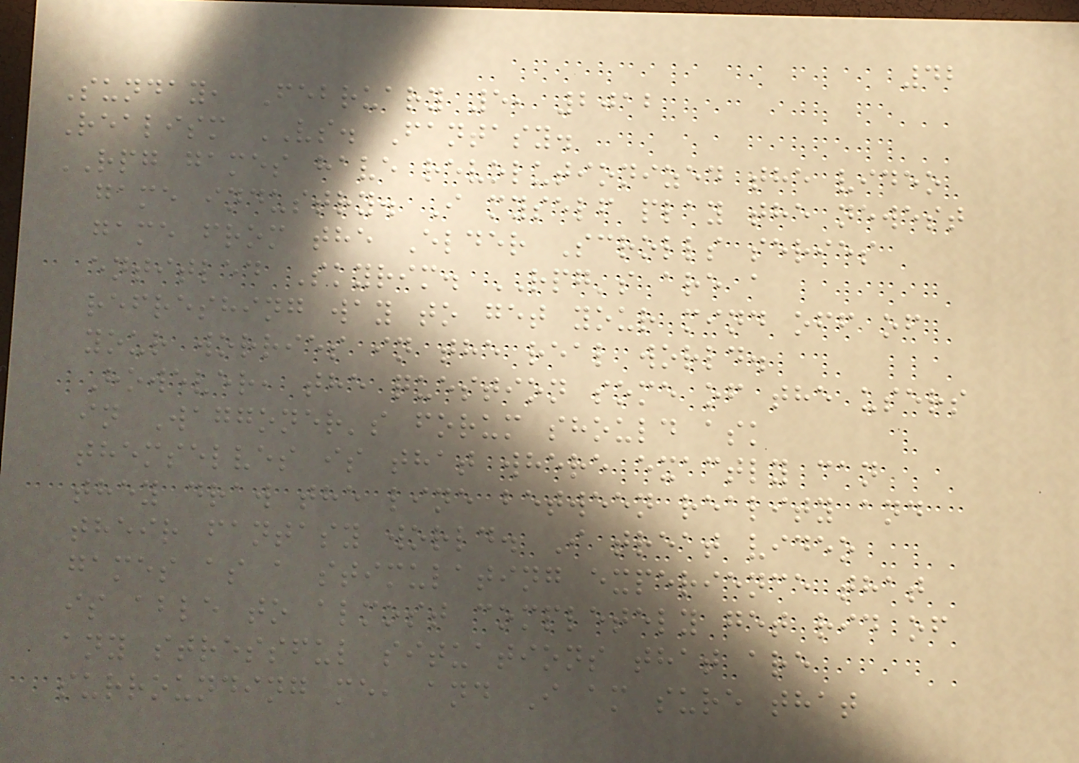42
Sunday, February 5, 2012
Realism VS. Fantasy.
RPG games have revolutionized the video
game industry. I myself play the newest
game from the Elder Scrolls series
entitled Skyrim. RPG's are a
refreshing way to get your mind off of
your worries in the real world.
However, the question some of the users
in Waggoner's forum should ask
themselves is that where exactly can
they draw the line between reality and
their fantasy world. I treat video
games as a stimulating experience that
is able to almost completely get rid of
any stressful situations that are
surrounding me, and I am sure that
